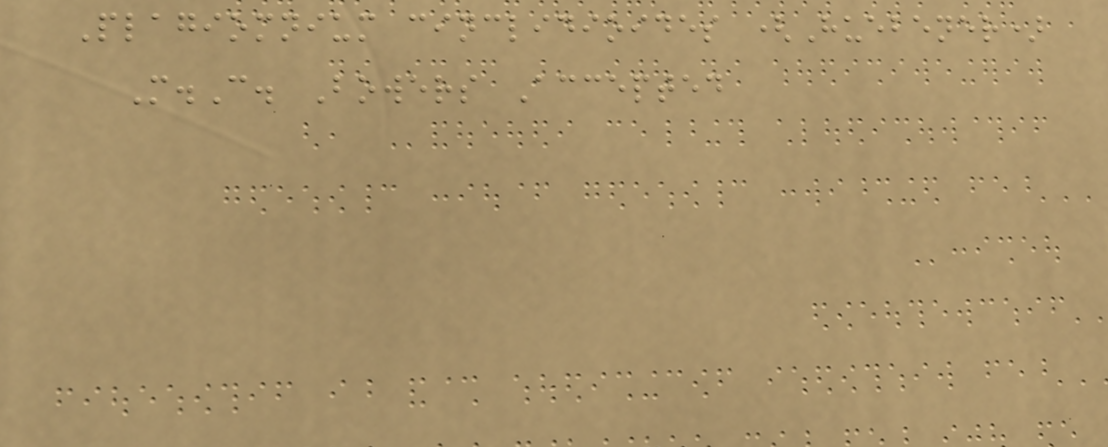Plagiomnium cinclidioides (Huebener)
M.C. Bowers Accepted
